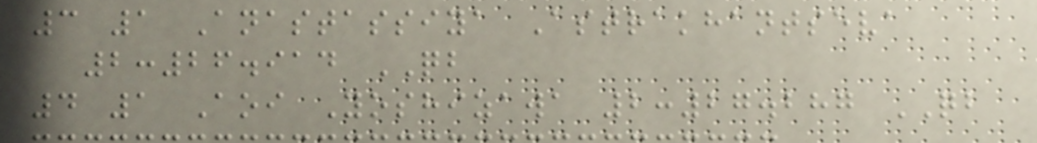3 1 Anastassiya Astrakhantseva
2:26.914 QB
4 1 Aoi Yoshizawa 2:27.287 QB
